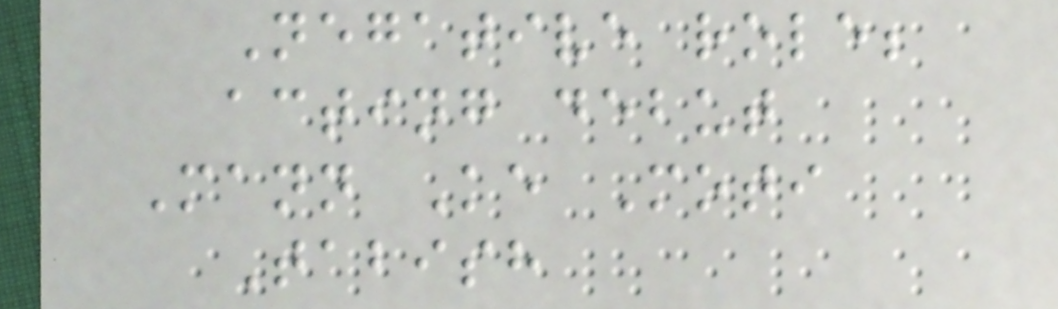Negative role;
acting debut
Mann Ke Moti
Tabish
